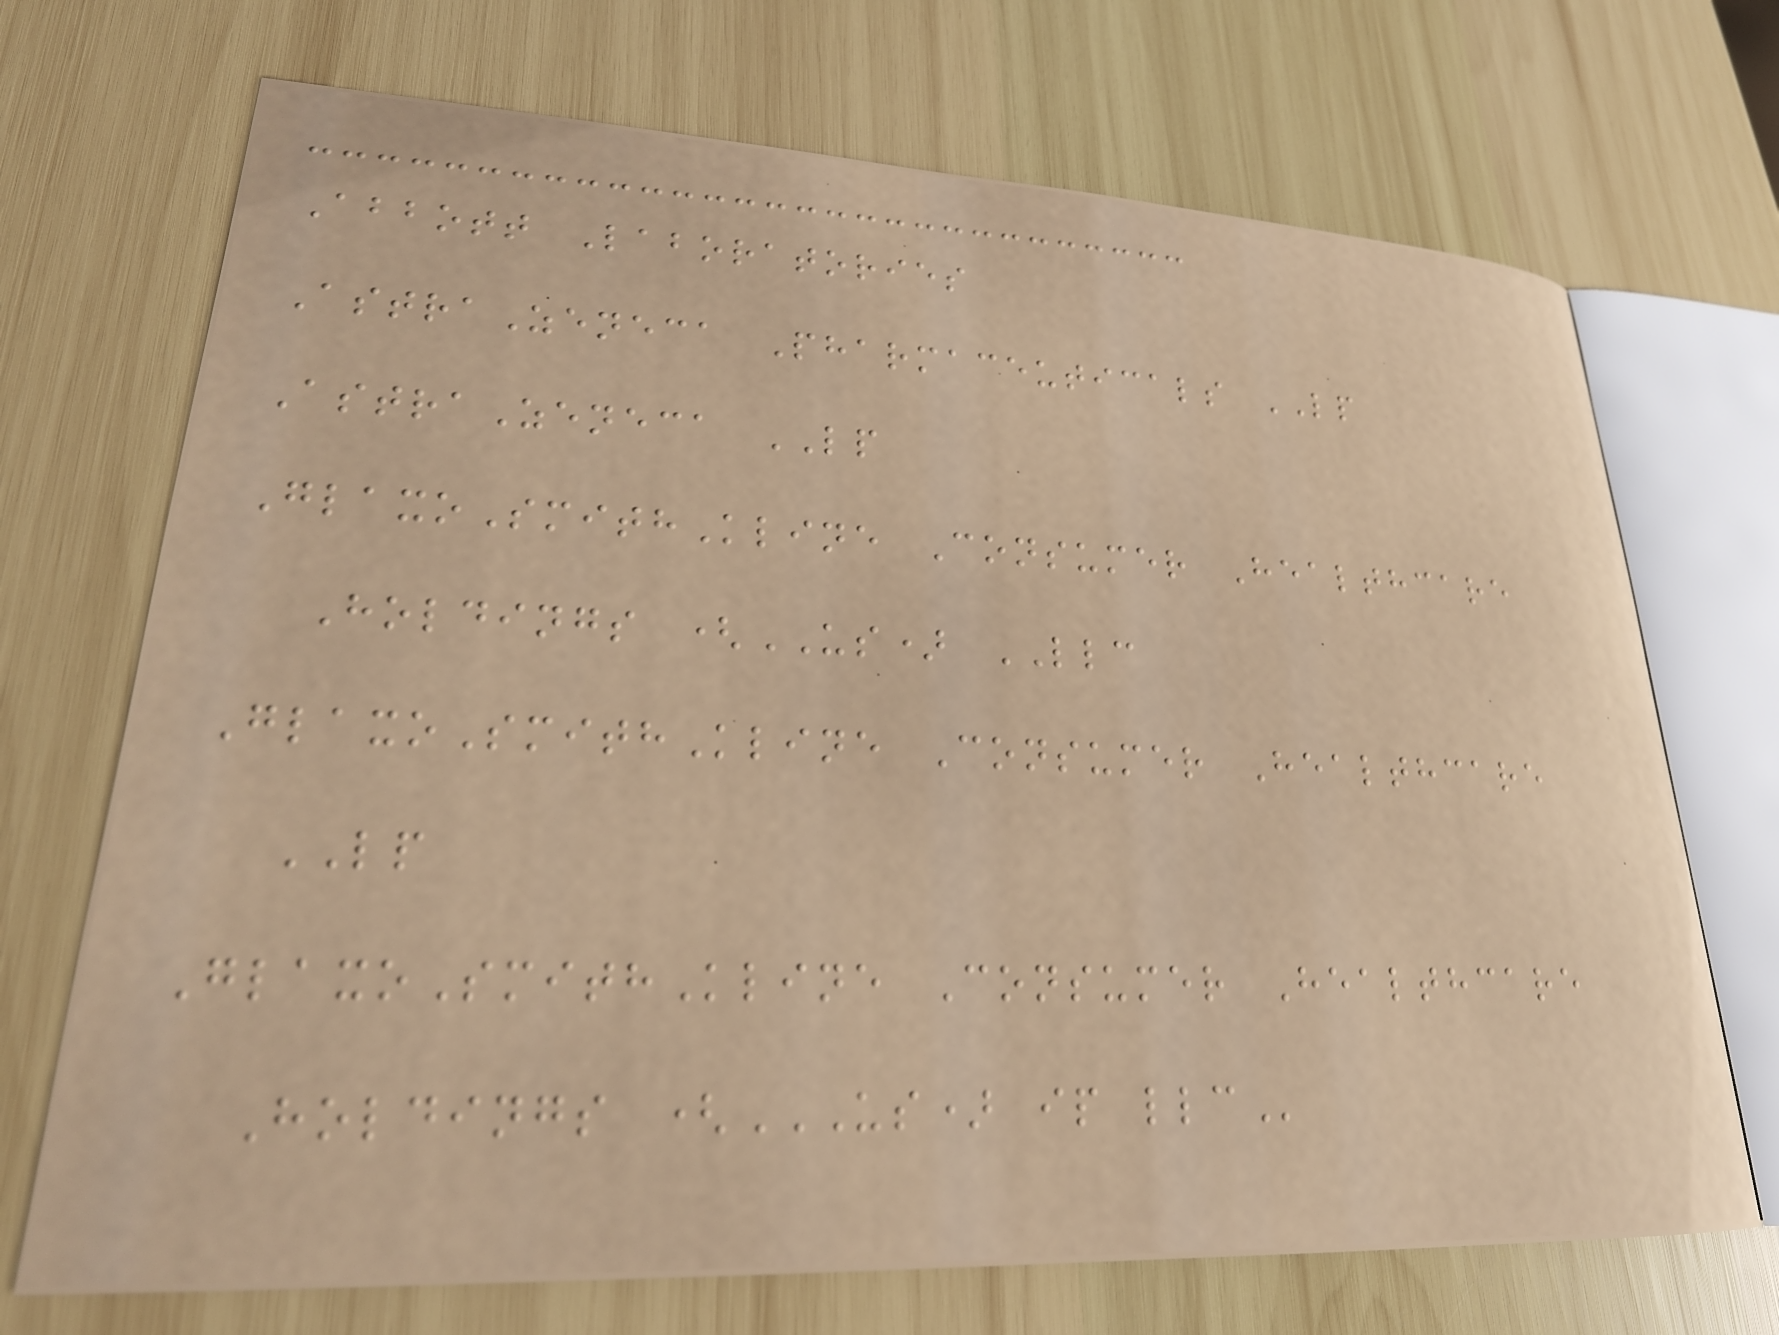Abbott Laboratories
AstraZeneca Pharmaceuticals LP
AstraZeneca LP
GlaxoSmithKline Consumer Healthcare
Holdings (US) LLC
GlaxoSmithKline Consumer Healthcare
LP
GlaxoSmithKline Consumer Healthcare
Holdings (US) IP LLC
